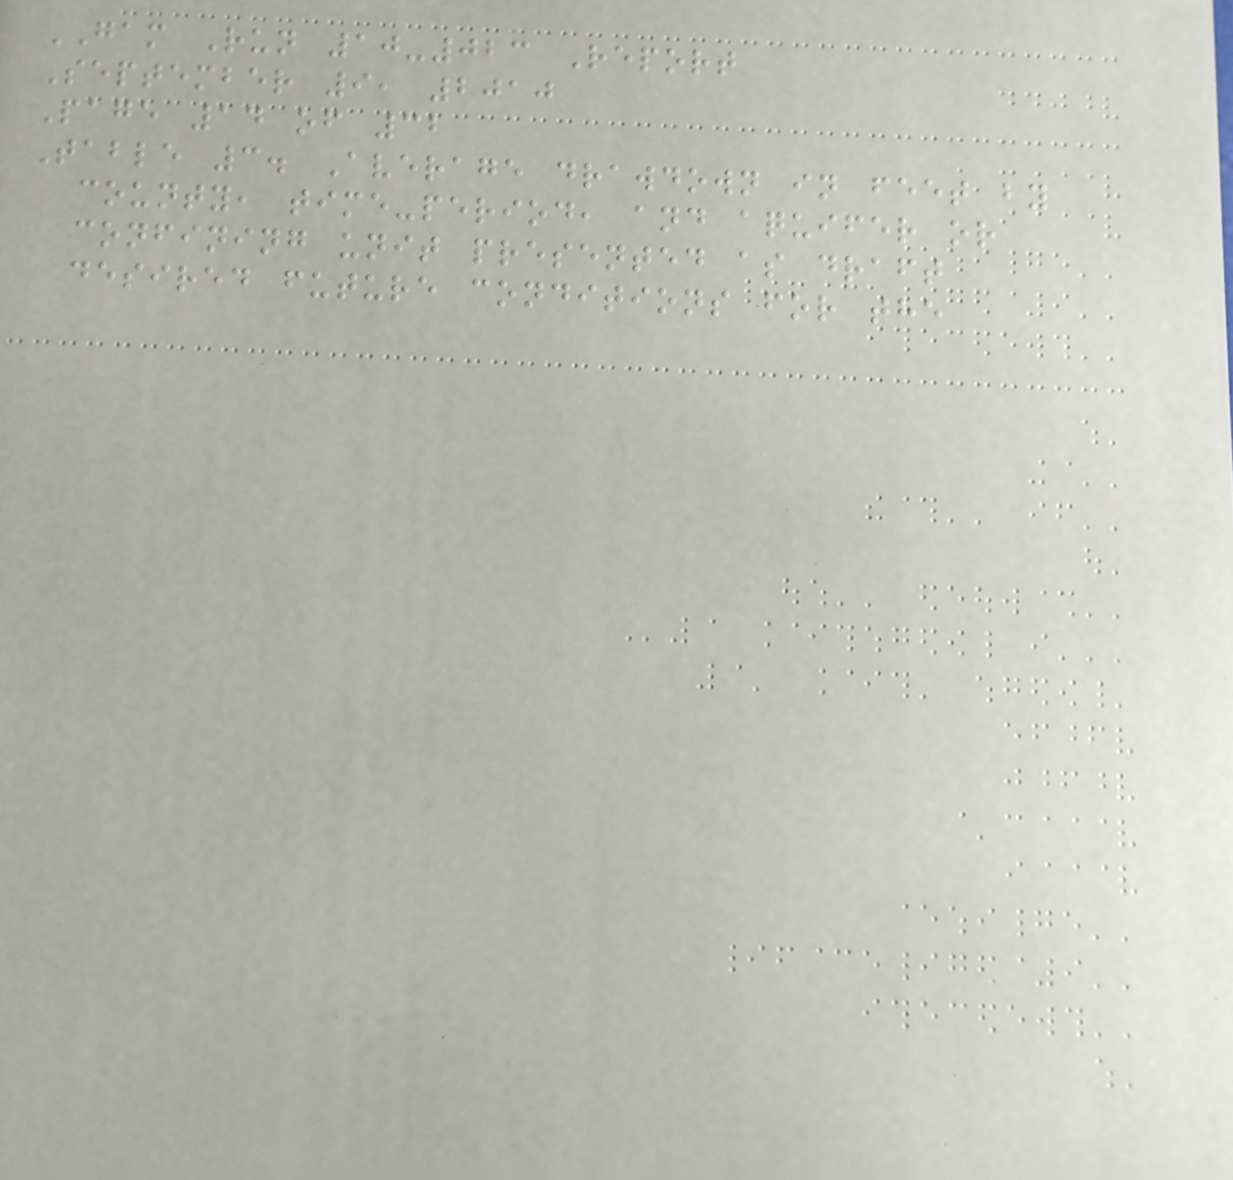GAM Run 10-023 Report
September 9, 2010
Page 14 of 32
Table 3. Average drawdown in feet by
county, time-period, and aquifer or
confining unit presented as draft
desired future conditions for the
